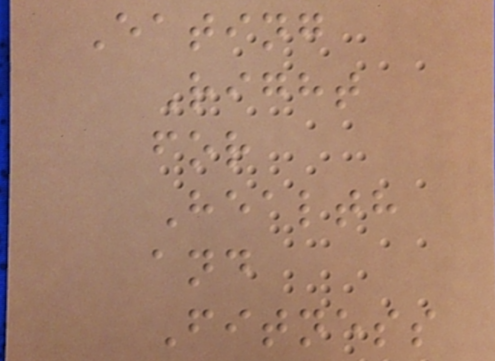Eating
Right
for
Health
and
Fitness
